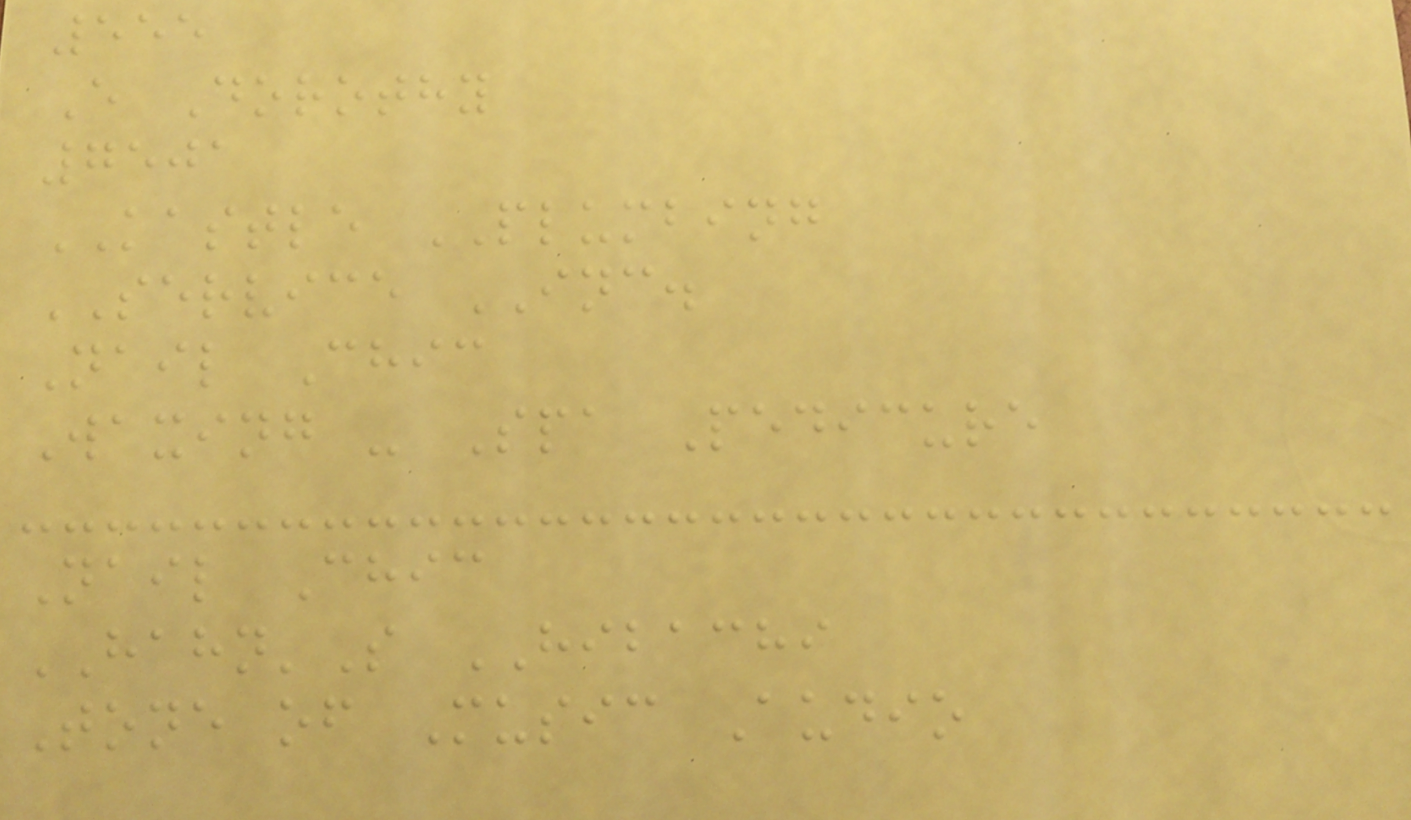555
E Dorothy
7501
KASTLE PLUMBING
SERVICE INC.
Nail Chic
Waxing - Spa Pedicure
Nail Chic
HAHN'S HIBACHI
Tone of Music Audio
